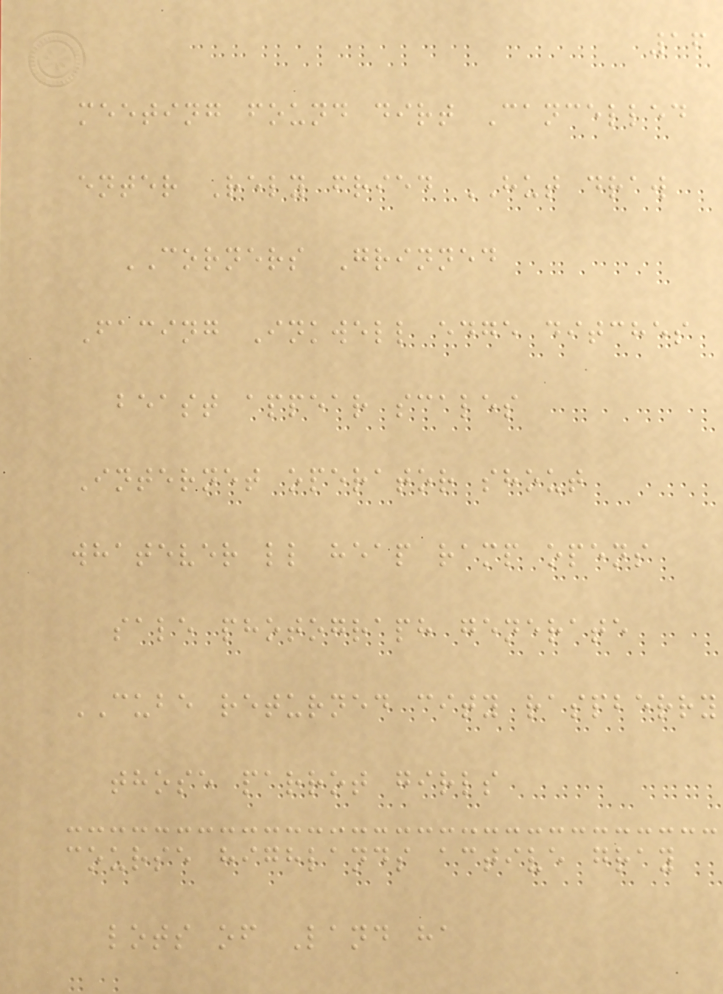16
meeting found dirt Cancelled
enter Rely fried HUT draw
CORNERS Grinned
Facing Inkwell edge ditches
beast appear scales
Internet operator shout
whatever ll heap ramp opens
sale photograph generate
CUBE returned city raspberry
those parrot girls
course highlands active gray
lots of Land ha
